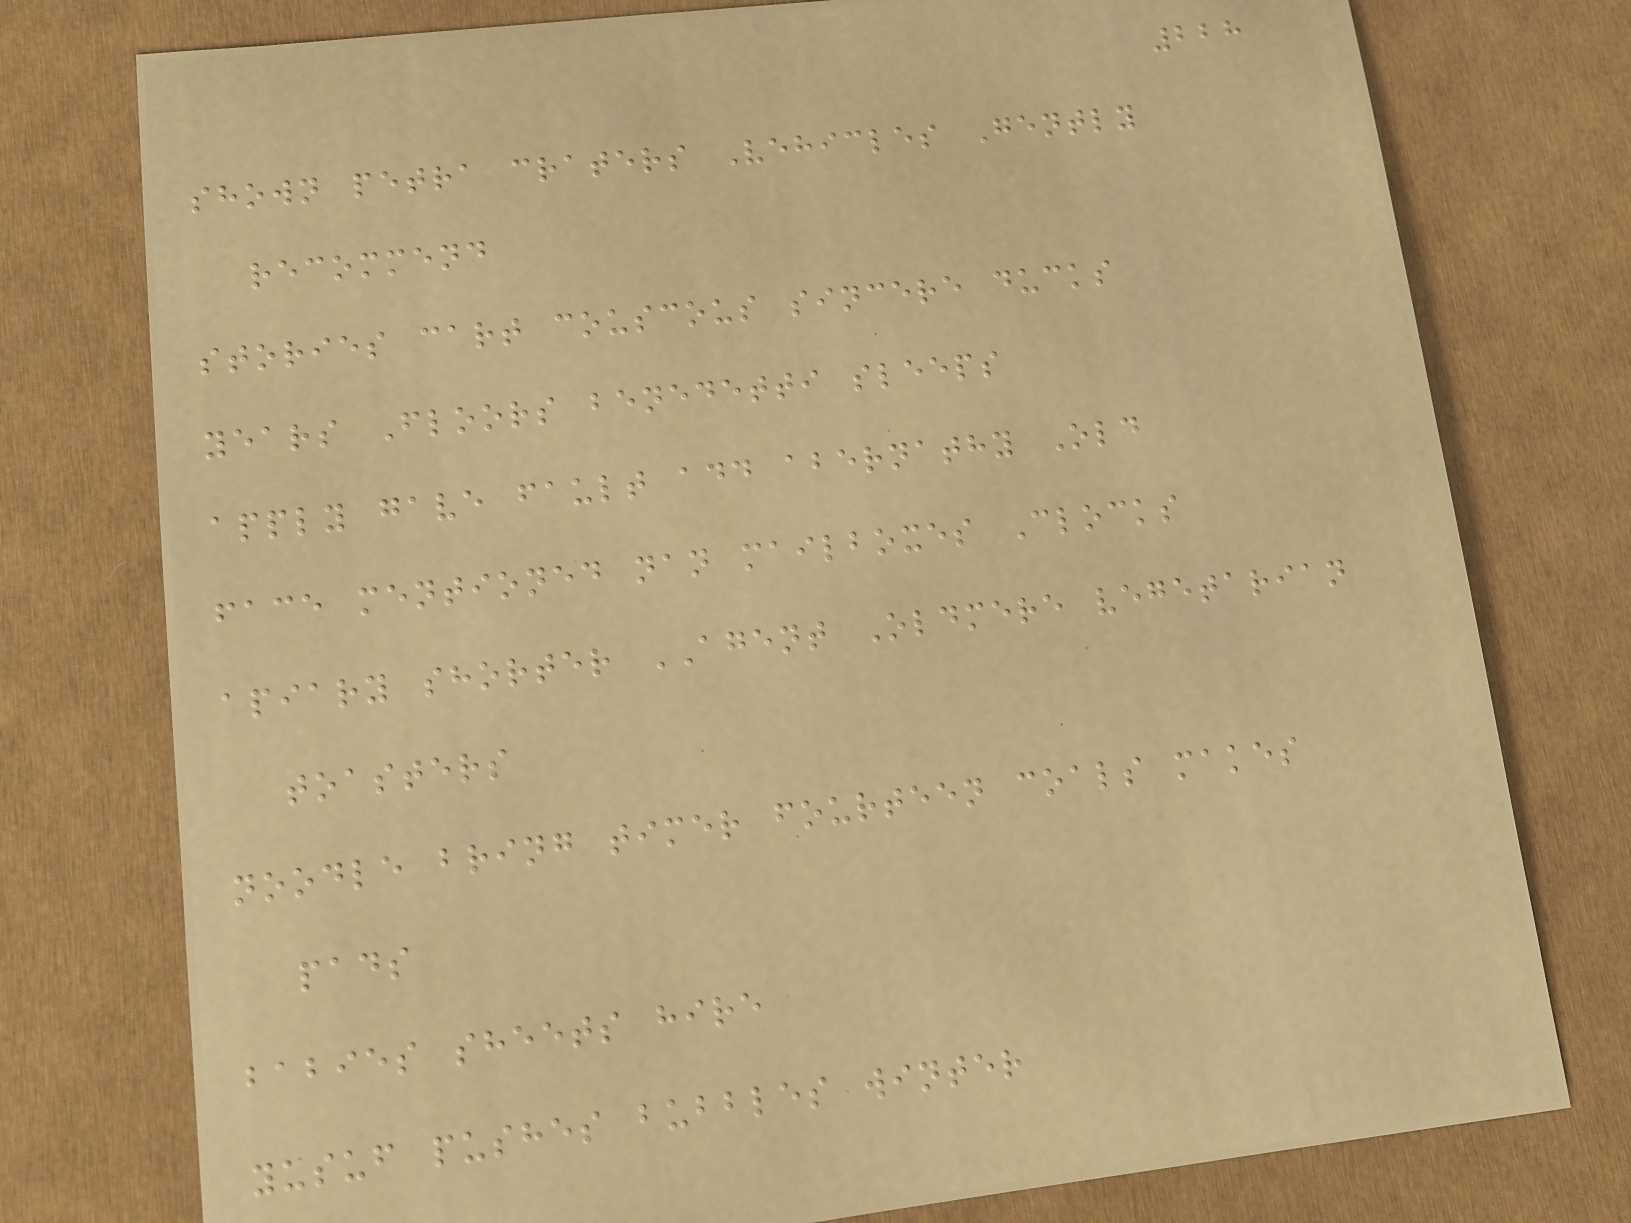228
shown petra craters Vehicles Gently
recommend
stories cart couscous sincere ducks
years Floors benedetti sleeps
apply gave fault add abernathy Old
face mentioned nan mailboxes Clocks
apiary shorter AGENT Oldmere vegetarian
toasters
noodle bring timer fourteen coals makes
pads
babies sheets hire
yusuf pushes bubbles winter
